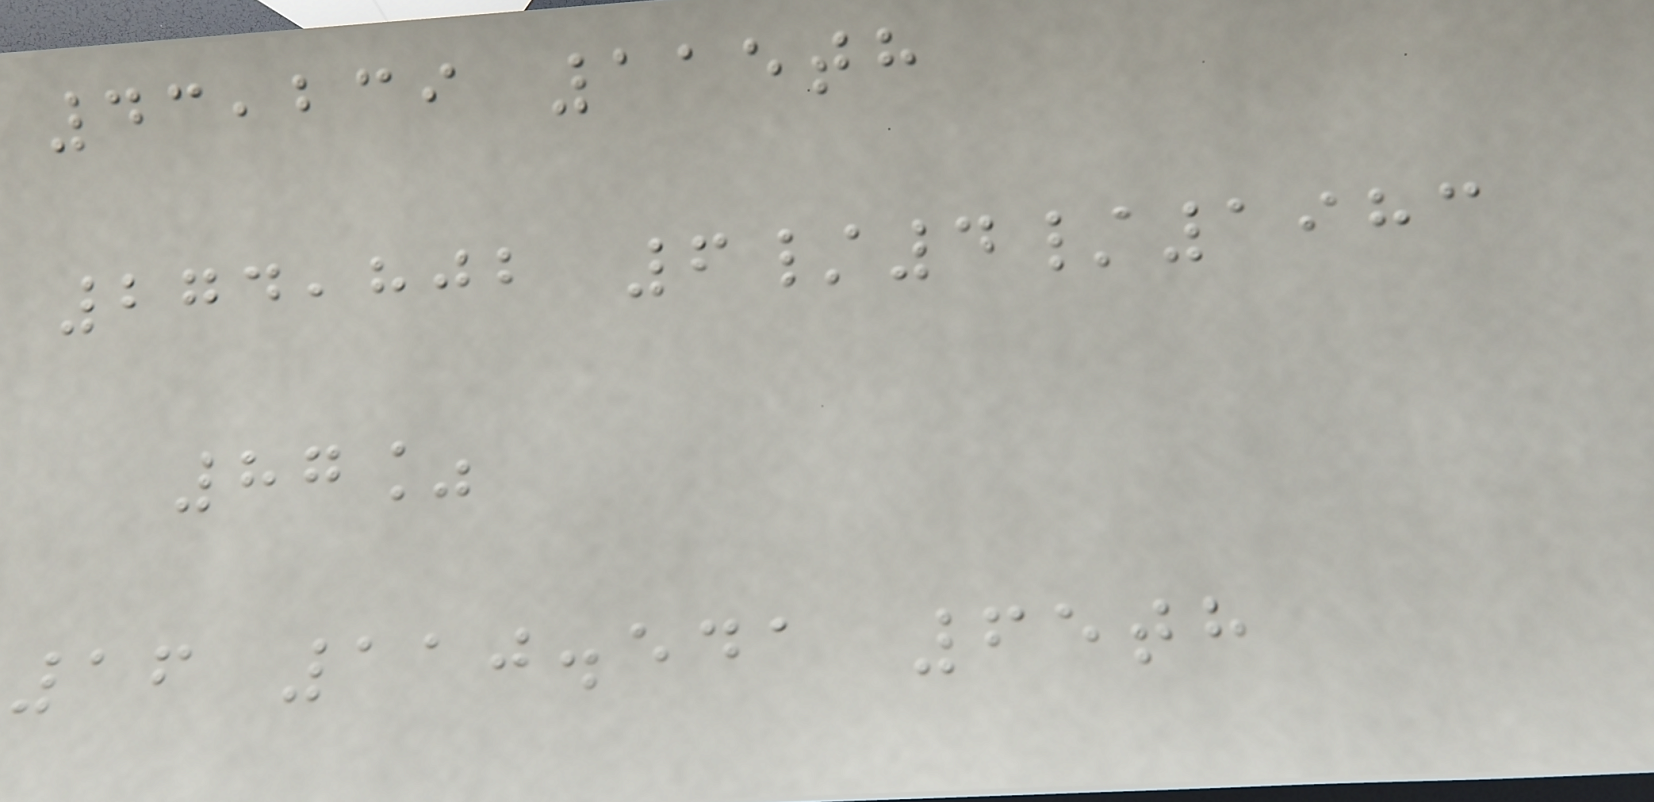43,239 115th
274,802 6/4/1983
87%
16 110.541 65th
